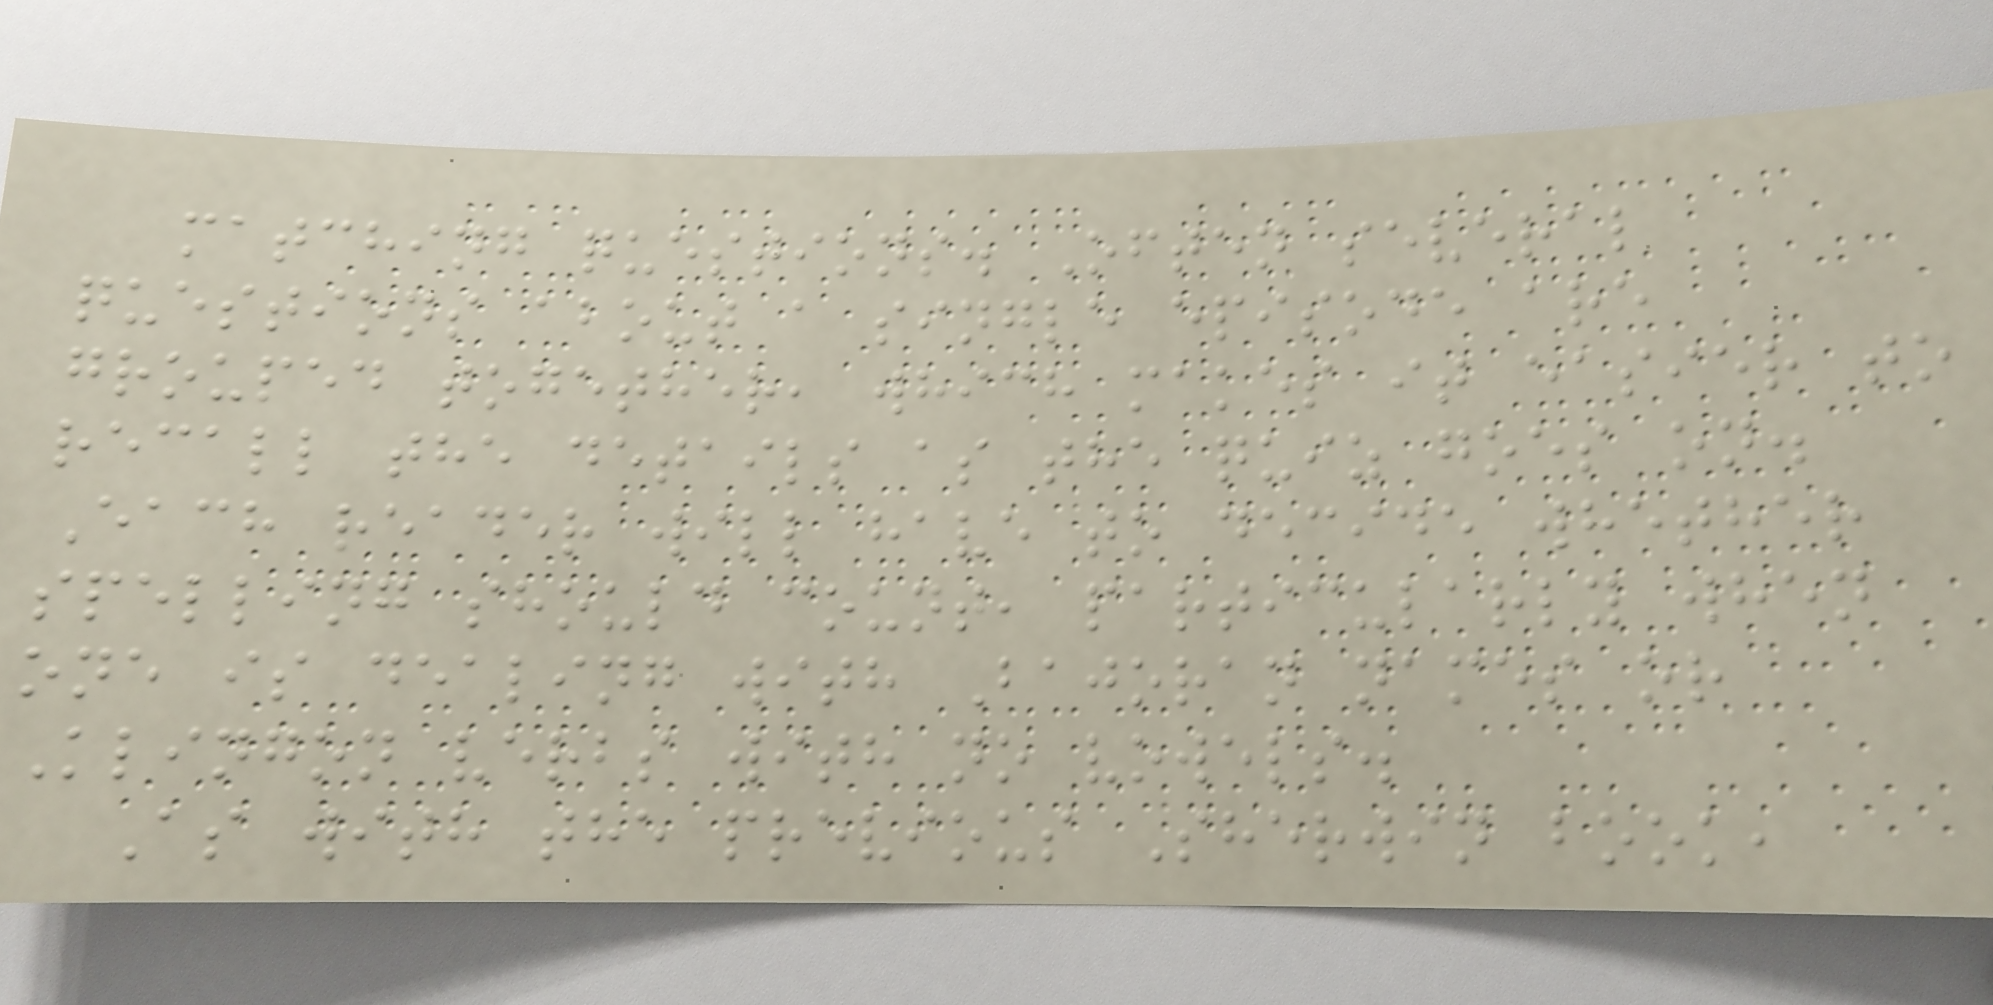matching questions. Often several
questions about a single episode are
grouped together, which makes it easier to
recall the details as the quiz goes on.
Each reader will have to decide whether
spelling should count, particularly when
one is dealing with Bajoran names or
Klingon verbs with no vowels.
As with the previous Sherwin book,
